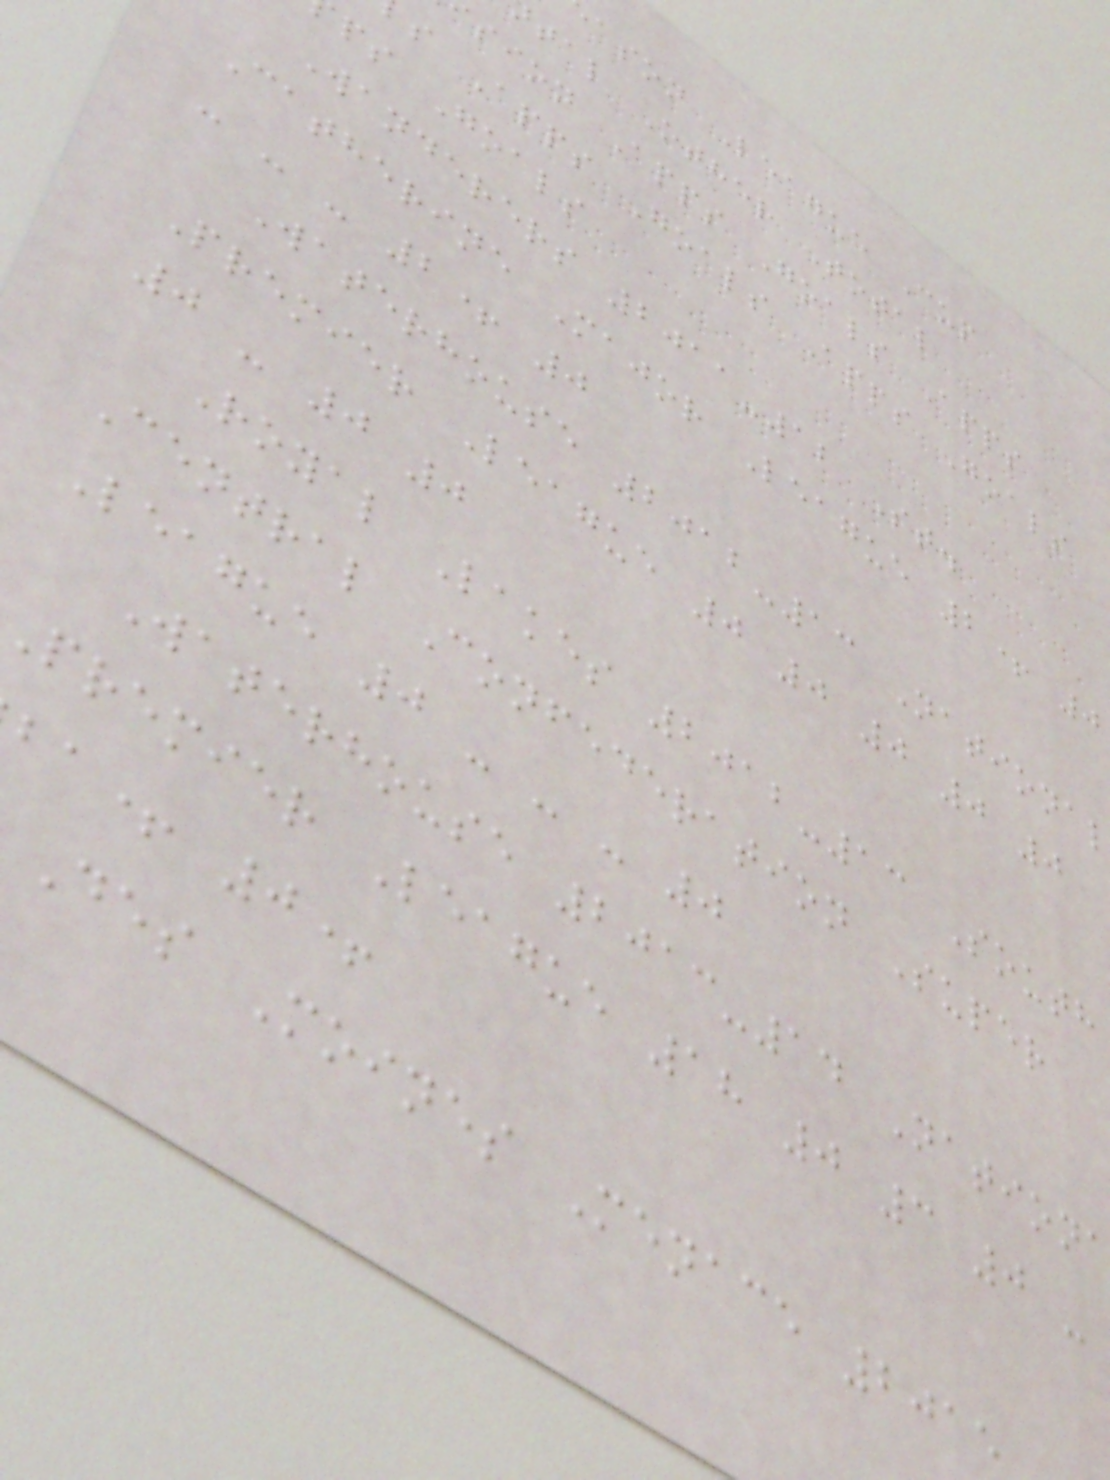ason League Cup
tal Other Total
sion Apps Goals Apps
s Apps Goals Apps Goals
ps Goals
Wanderers 2011-12 St.
Catherine Major League 2+ 0
- - - 2+ 0
Waterhouse 2012-13 National
Premier League 0 0 0 0 0
0 - 0 0
Royal Lakes 2012-13 South
Central Confederation Super
League 0 - - - 0
Waterhouse 2013-14 Nationa
premier League 18 0 3 0 -
ba+ 0+
Des Moines Menace 2015
